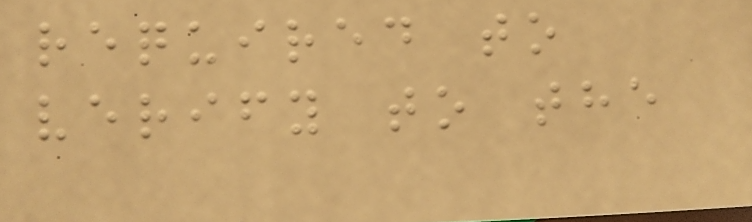required to
verify to the
